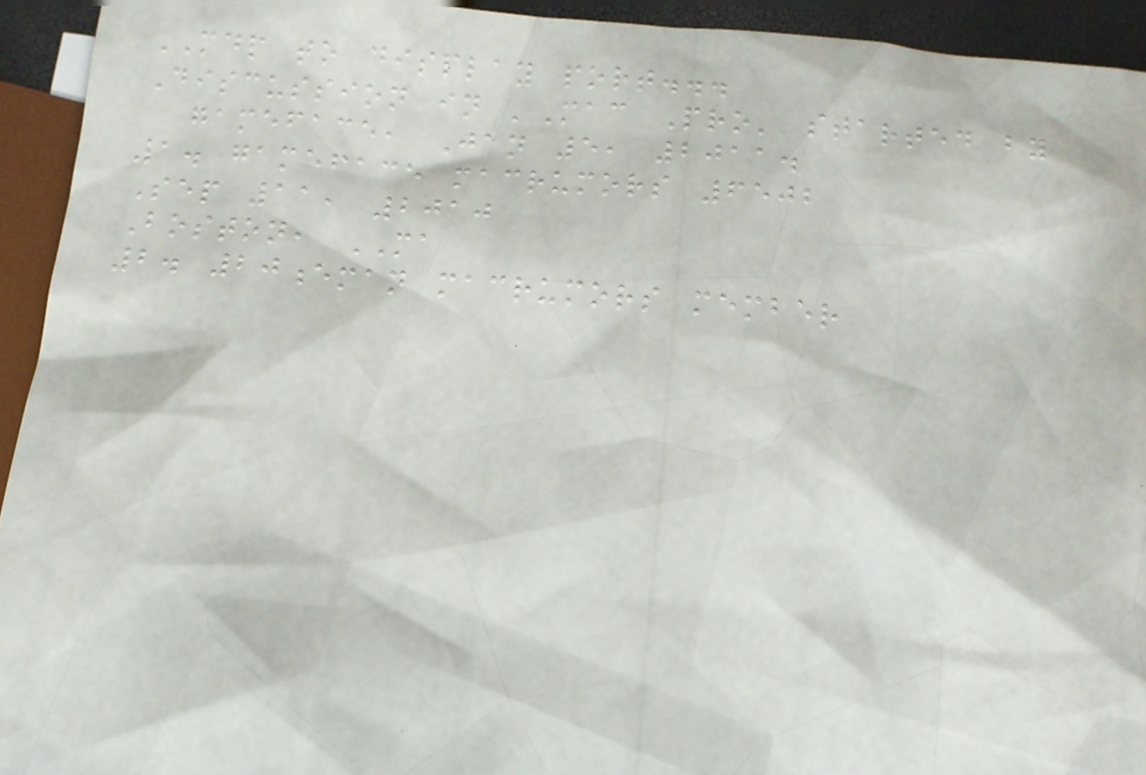MDP to display port...
Discussion in 'Mac Pro' started by
gameface, Jan 5, 2011.
1. gameface macrumors 6502
Sep 11, 2010
Boston, MA
2. 20eman macrumors member
